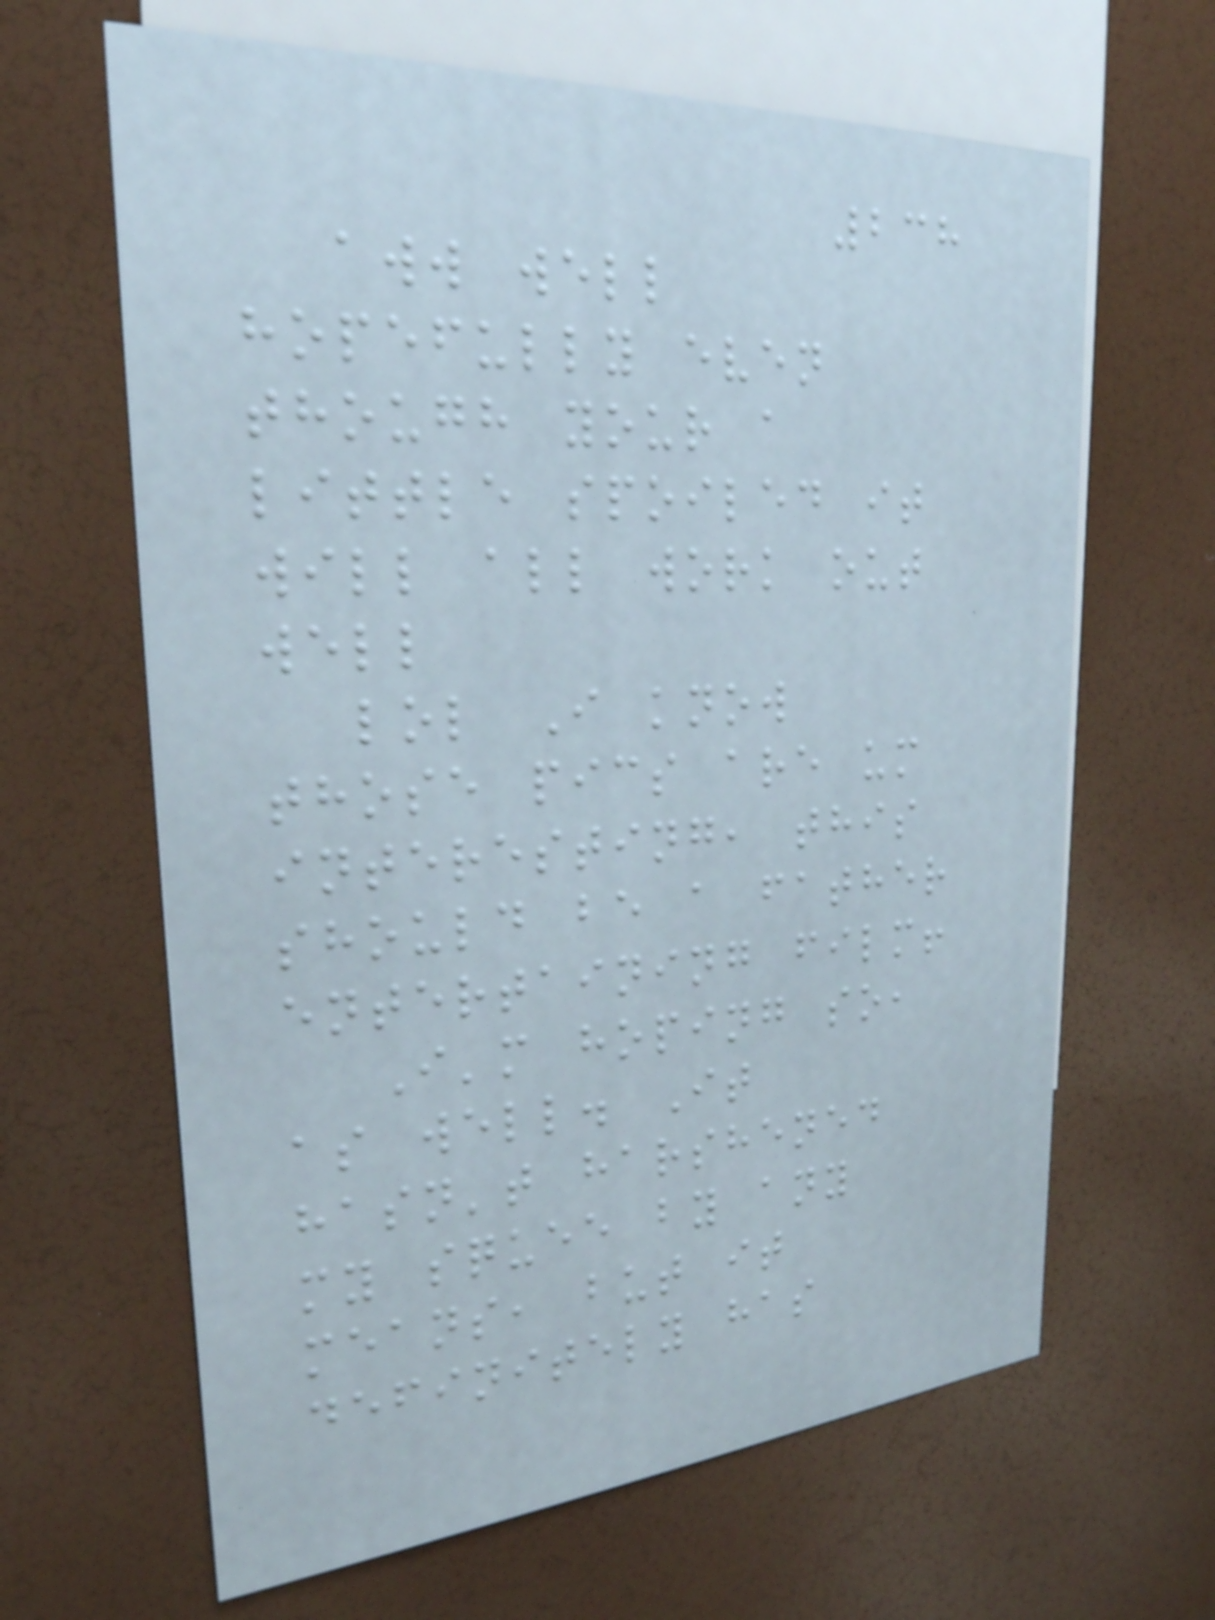238
aww well
hopefully even
though your a
little spoiled it
will all work out
well
lol I know
those pics are um
interesting, this
should be a father
entertaining film!
I'm hoping so,
as well. It
hasn't harshened
my squee by any
means, but it
definitely has
